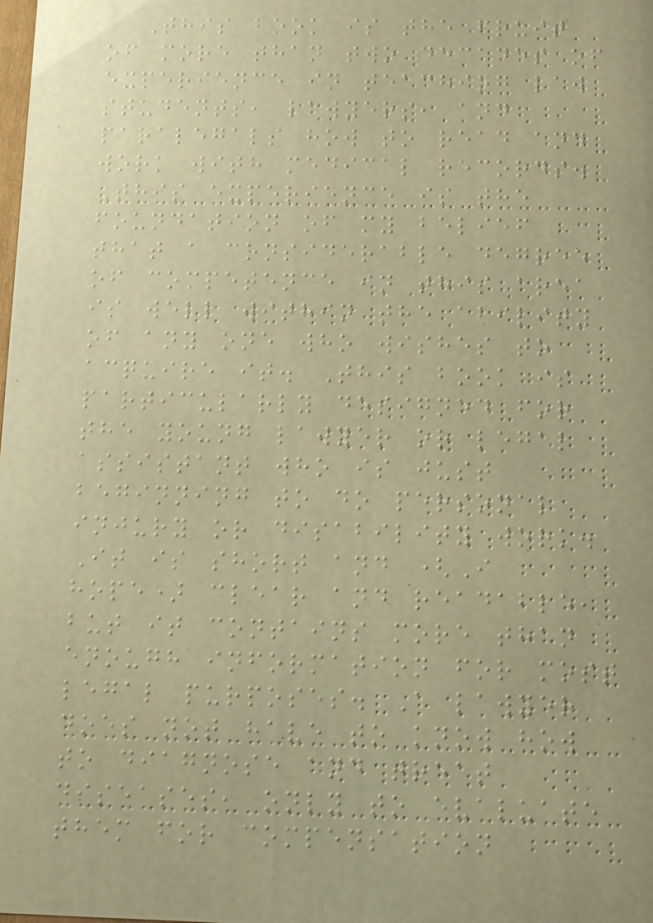This book is the fruit
of more than two decades of
experience in teaching law
students, lawyers, and
paralegals how to read and
work with medical records.
This experience is the
foundation of my belief
that a considerable degree
of competence in this area
is well within the ability
of any one who wishes to
acquire it. This book is
particularly designed for
the young lawyer or legal
assistant who is just
beginning to do personal
injury or disability work.
It is short and (I
hope) clear and readable,
but it contains more than
enough information for most
legal purposes. A lawyer
does not have to know how
to diagnose and treat
diseases, only to evaluate
them for compensation
